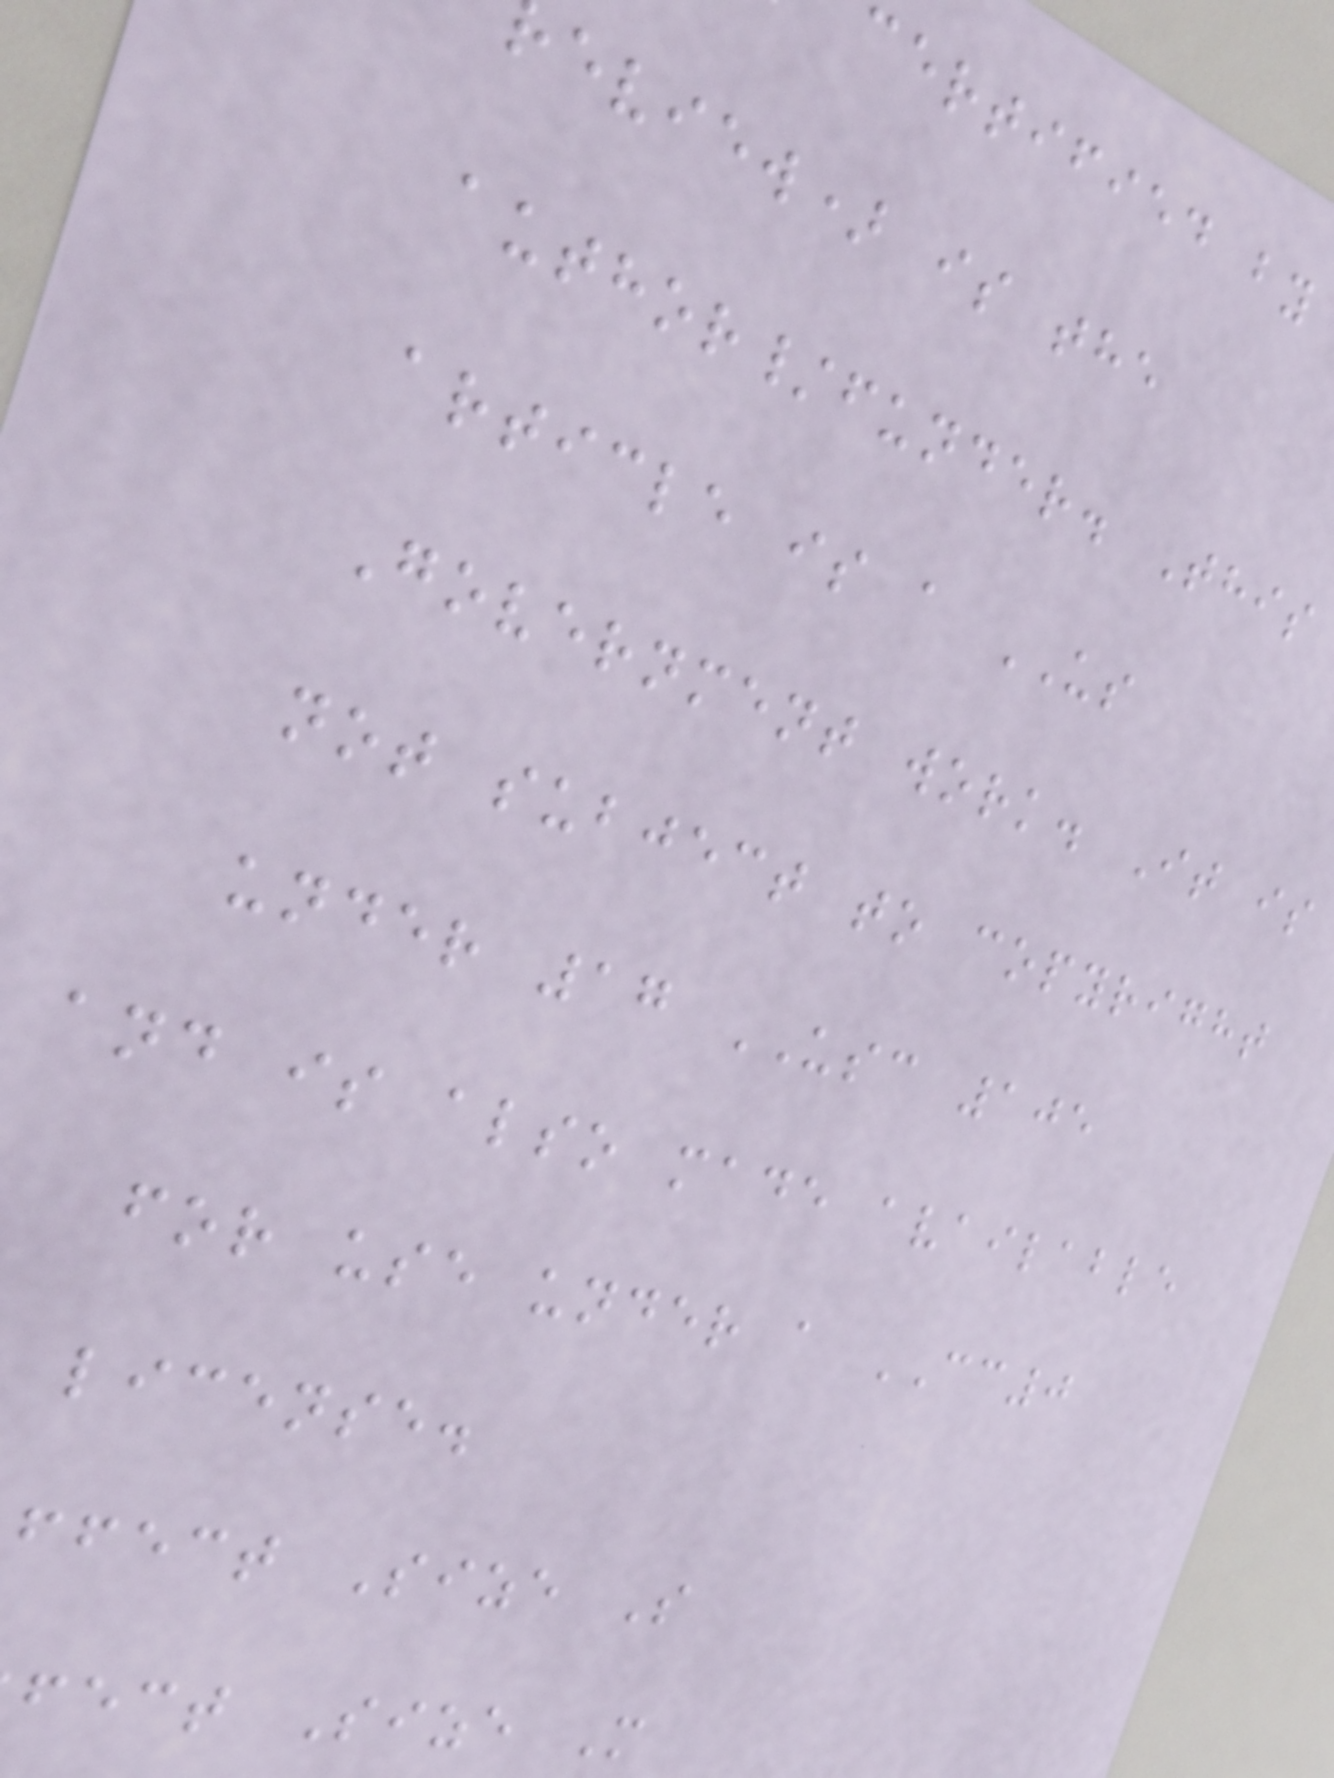certified by
eview) is the
author/funder. This
article is a US
Government work. It is
not subject to copyright
under 17 USC 105
and is also made available
for use under a CC0
license.
ffect Size S
fect Size M
